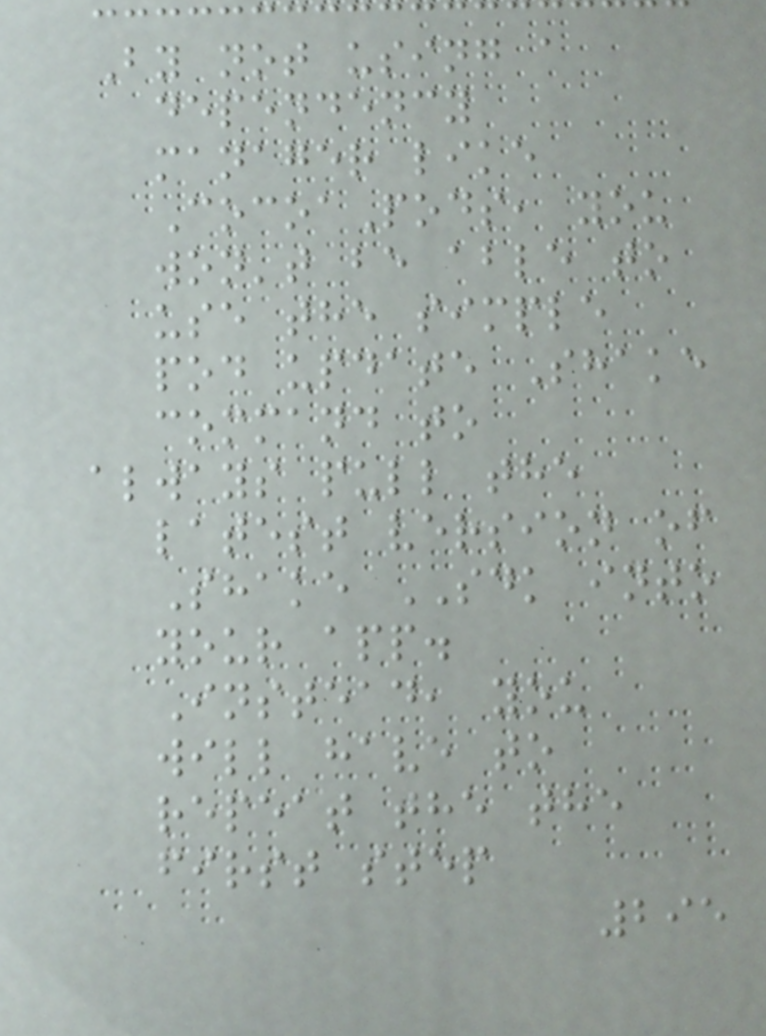By not using a
dependency
manager like
CocoaPods, you
won't be able to
use the simple
pod update Shake
command to
always pull the
latest version of
Shake SDK into
your app.
Instead, you
will have to
repeat the the
first step
295
